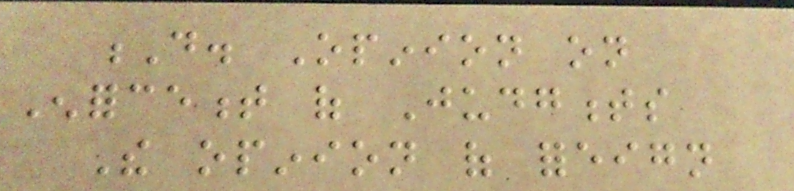D. Opinion on
Enforcement of Judgments
The opinion of foreign
